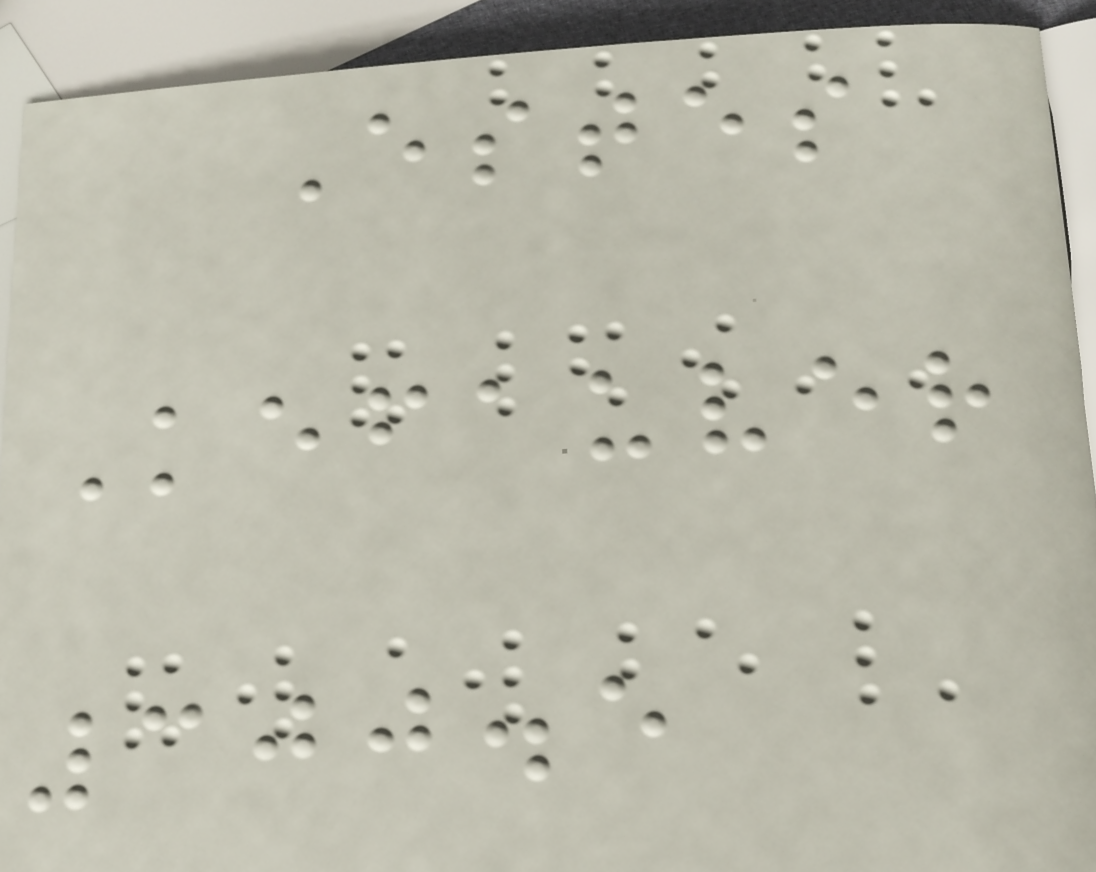Estes
Kefauver
300.5
